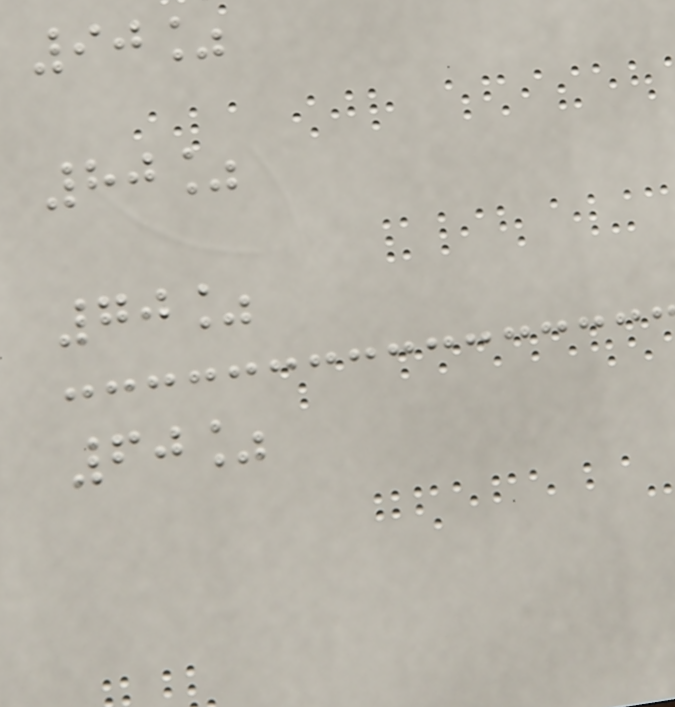90%
80%
70%
60%
